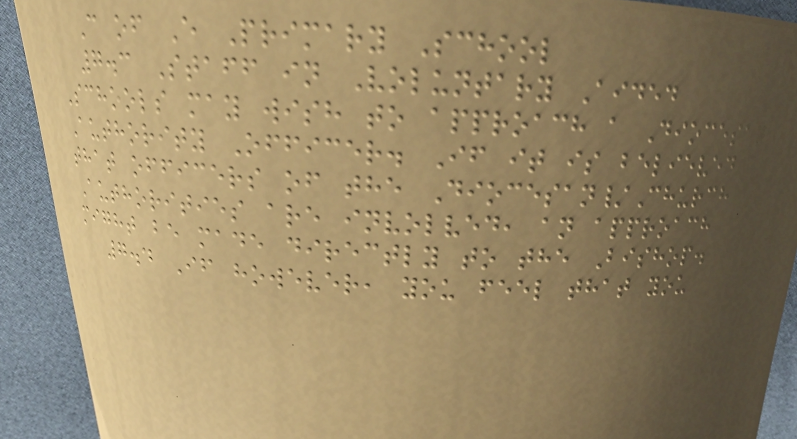C of E Primary School
7.3 Staff in Voluntary Aided
Schools may wish to approach a Diocesan
Authority Officer. If it is believed
that officers of the Diocesan/Church
Authorities are involved, an approach
might be made directly to the Bishop.
7.4 If however, you feel that you
